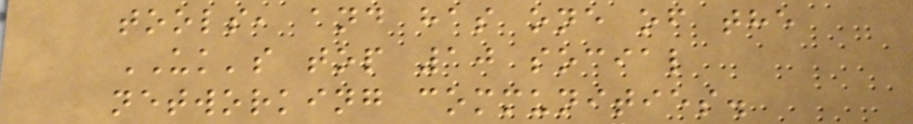tools, and has one of the
UK's top 10 social
networking communities.
